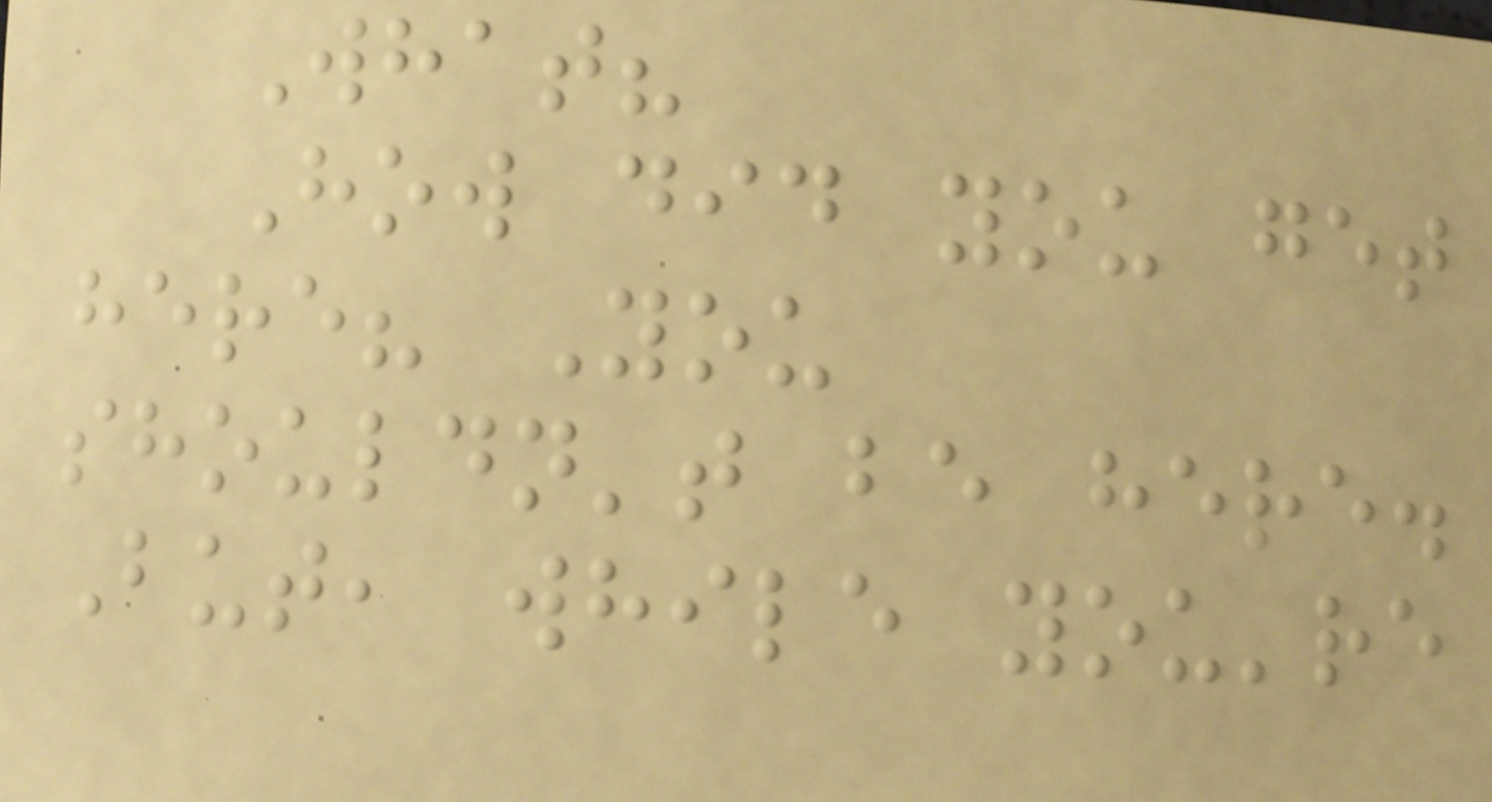What?
How did you get
here? You
shouldn't be here.
But, while you're
